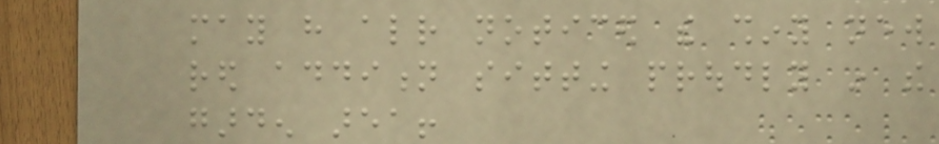may have already noticed the shiny new
red addition sitting proudly in the
garden area!
